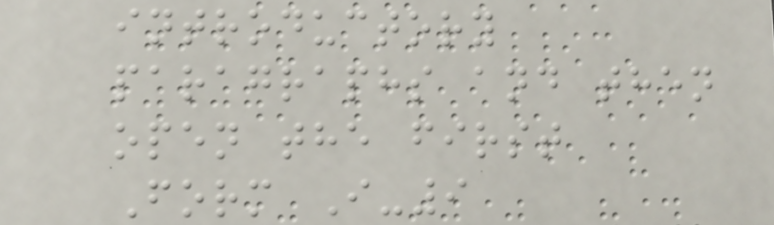introductory
paragraphs and then
open the first
Form I-9
